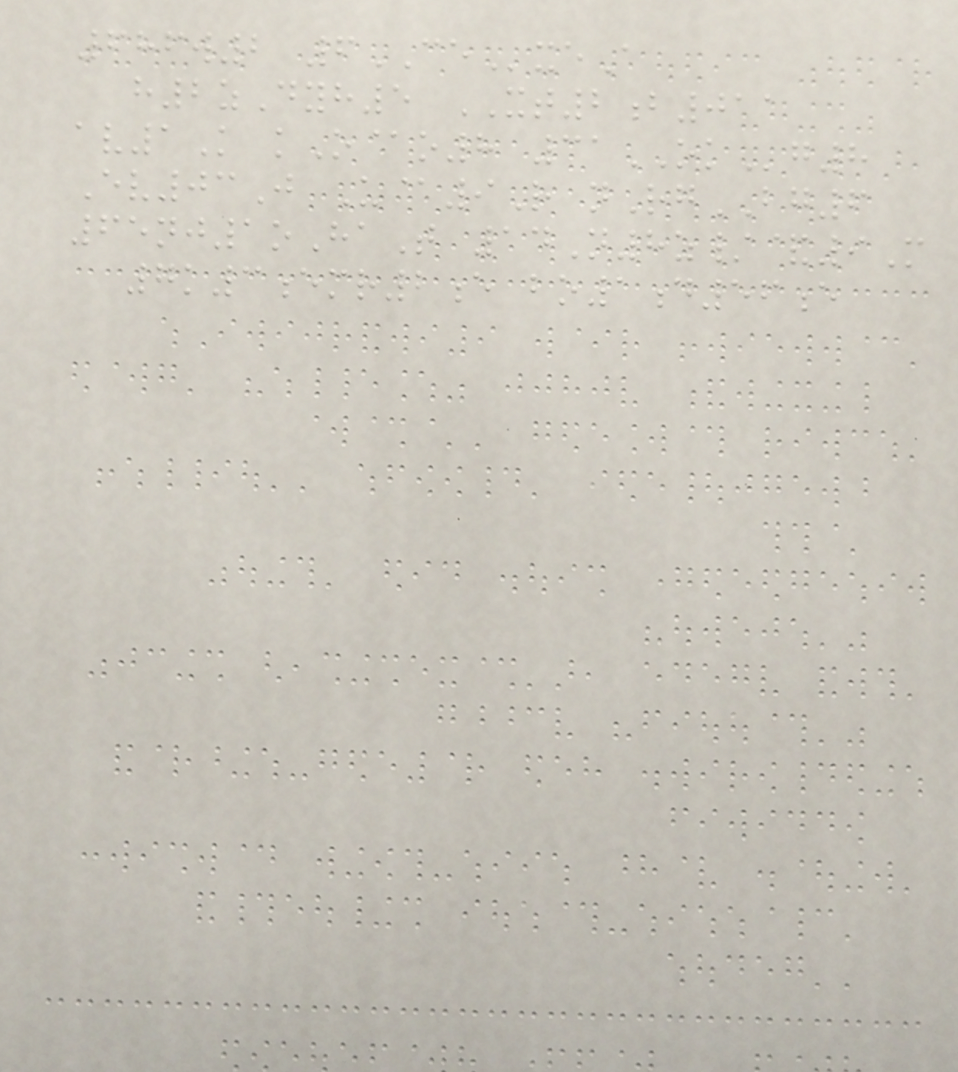686w2 6CExeA
h2zDyh5 XT2b011
av1K kO@o8 31OKg8
Ev03J U@9R nRgBG6
65nj1oHaT 14N8z/&9M
7k3emr2e bo1d56e
